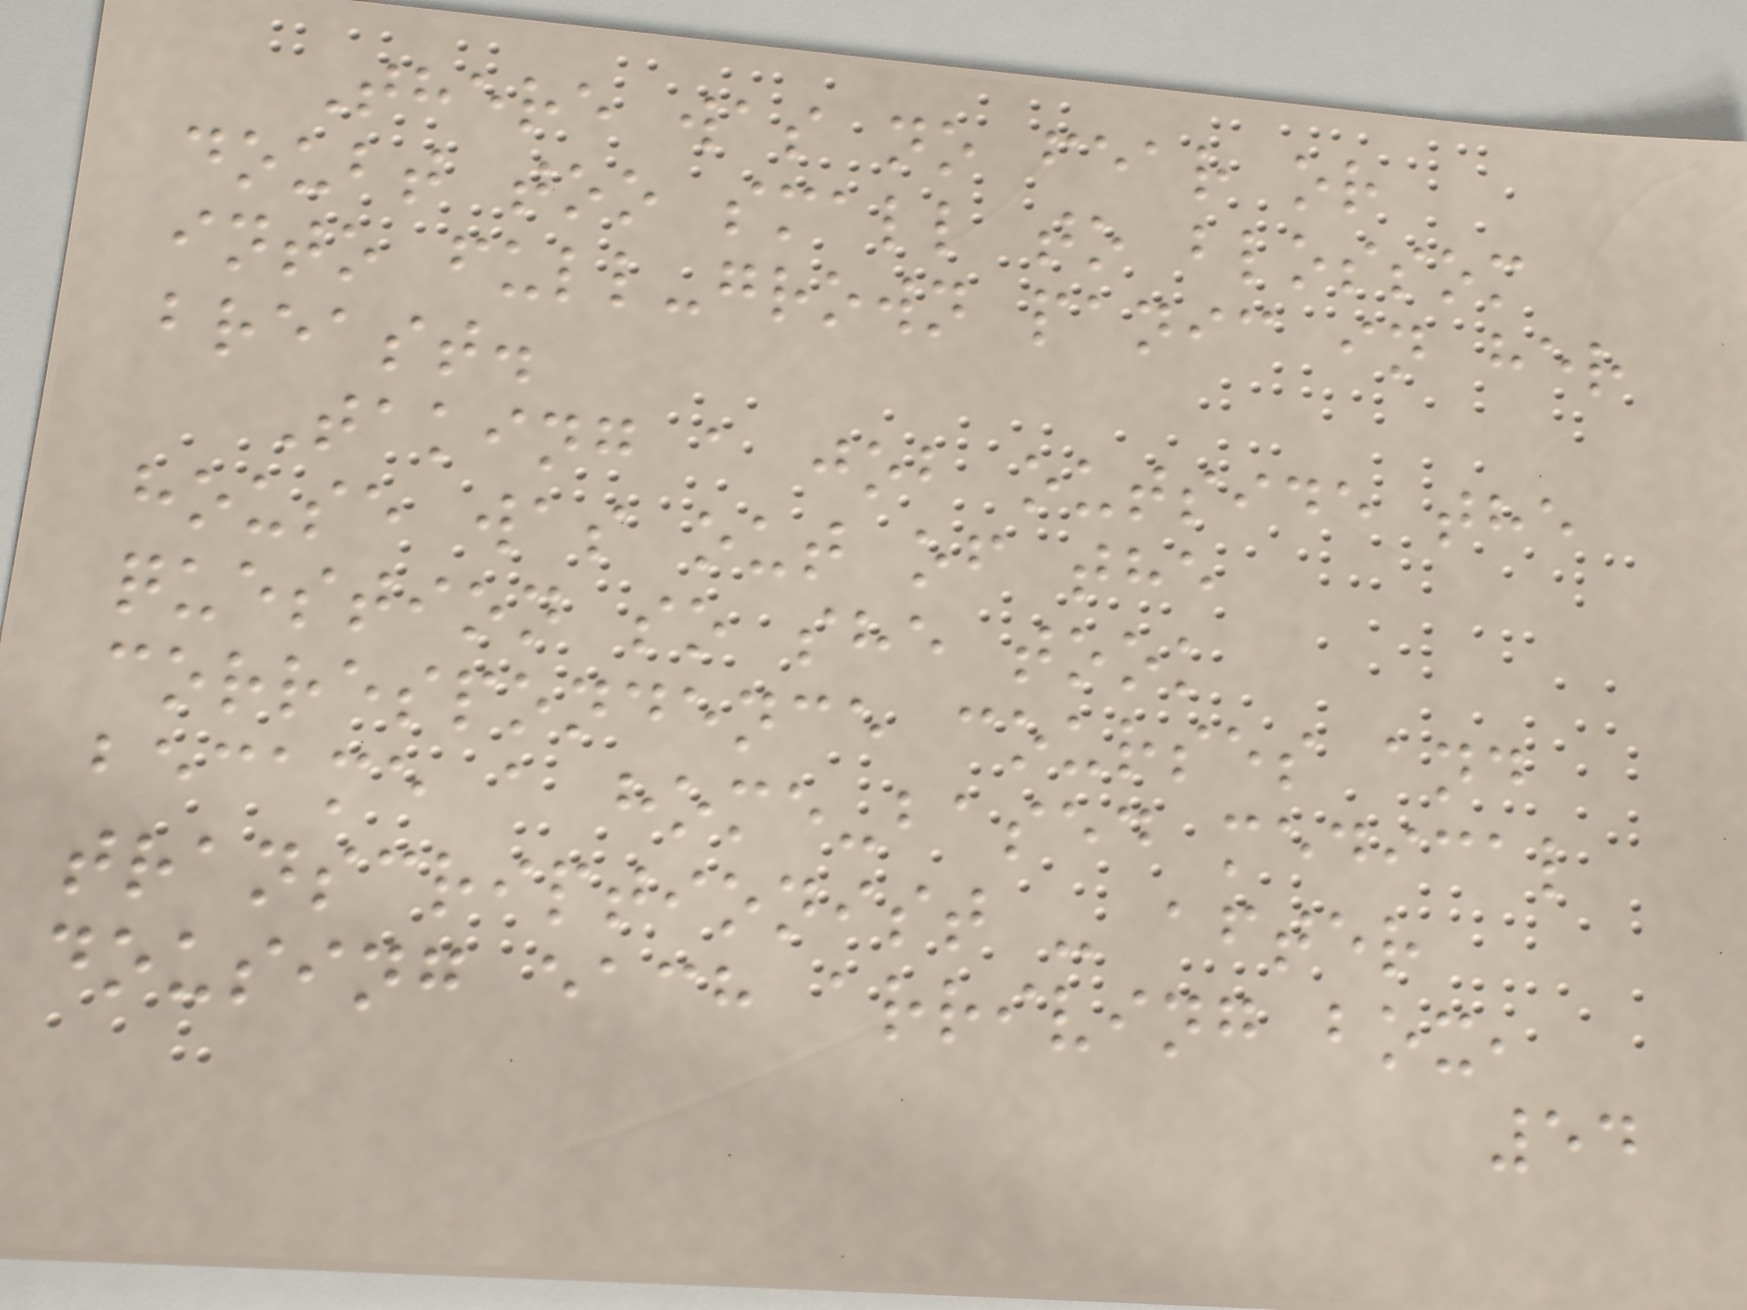There was no fear or
doubt too small to blossom
into full-grown panic in her
breast.
Taking a job outside the
house was out of the
question so she took
correspondence courses and
became a home-based medical
transcriptionist - after
dousing each arriving box,
54
